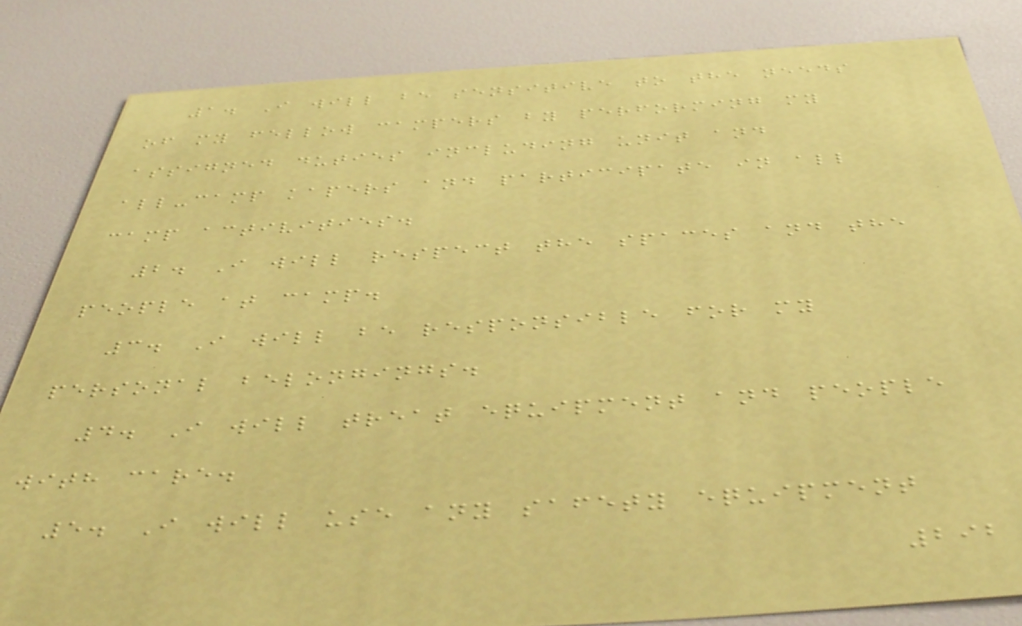1. I will be sensitive to the needs
of my fellow campers by performing my
assigned duties including unit and
all-camp kapers and participate in all
camp activities.
2. I will respect the spaces and the
people at camp.
3. I will be responsible for my
personal belongings.
4. I will treat equipment and people
with care.
5. I will use any safety equipment
292
